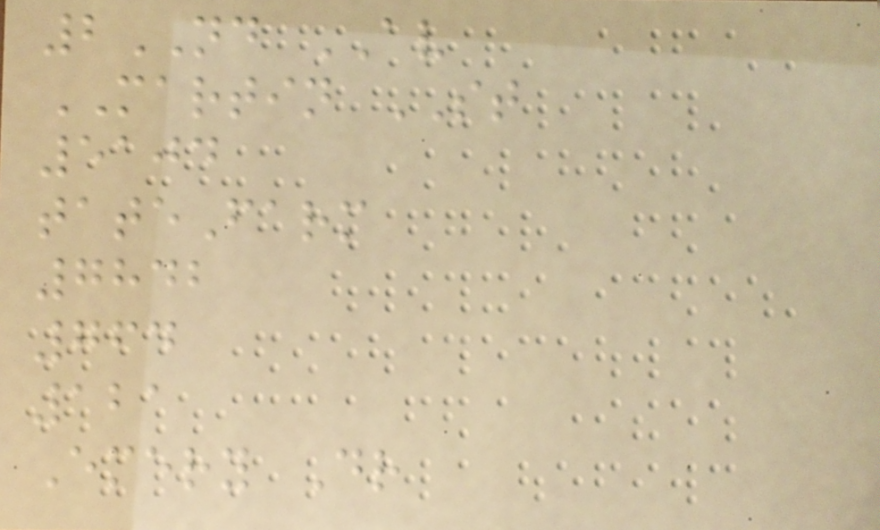2ND AV
MARTIN ST
5104
tateFarm
7842
764
121
Emery Dr
